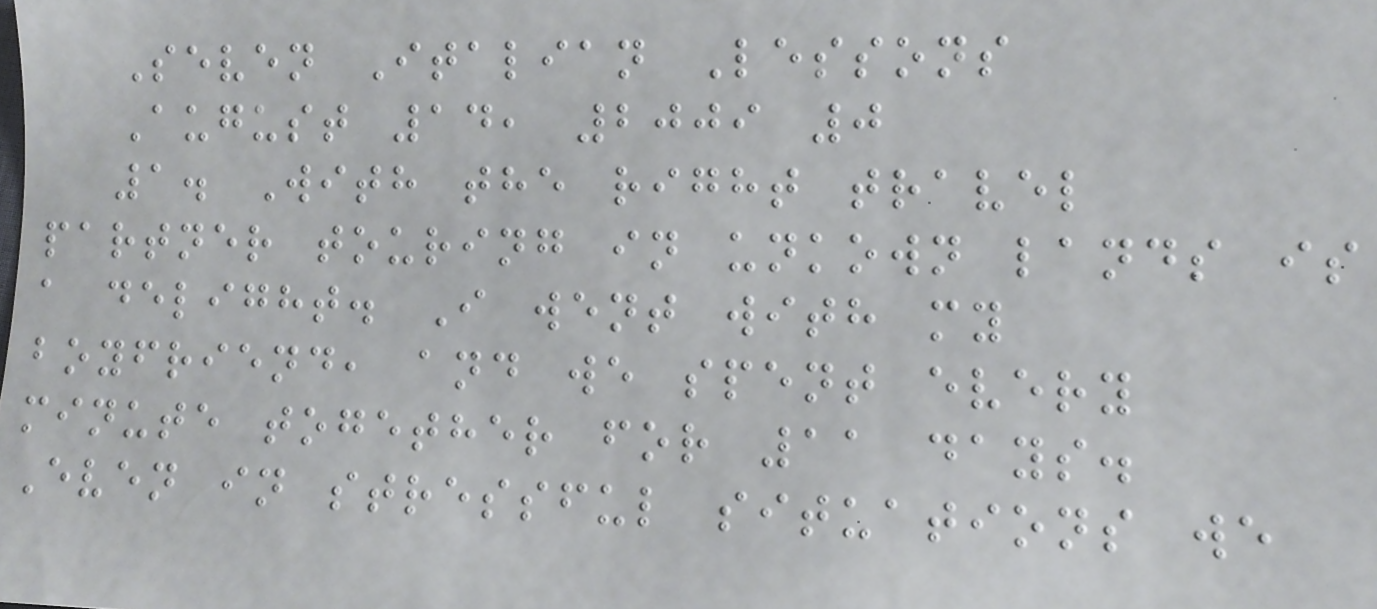Seven Italian Lessons
August 14, 2009 0
1. With the right travel
partner touring in unkown lands is
a delight. I went with my
boyfriend, and we spent every
minute together for 11 days.
Even in stressful situations we
